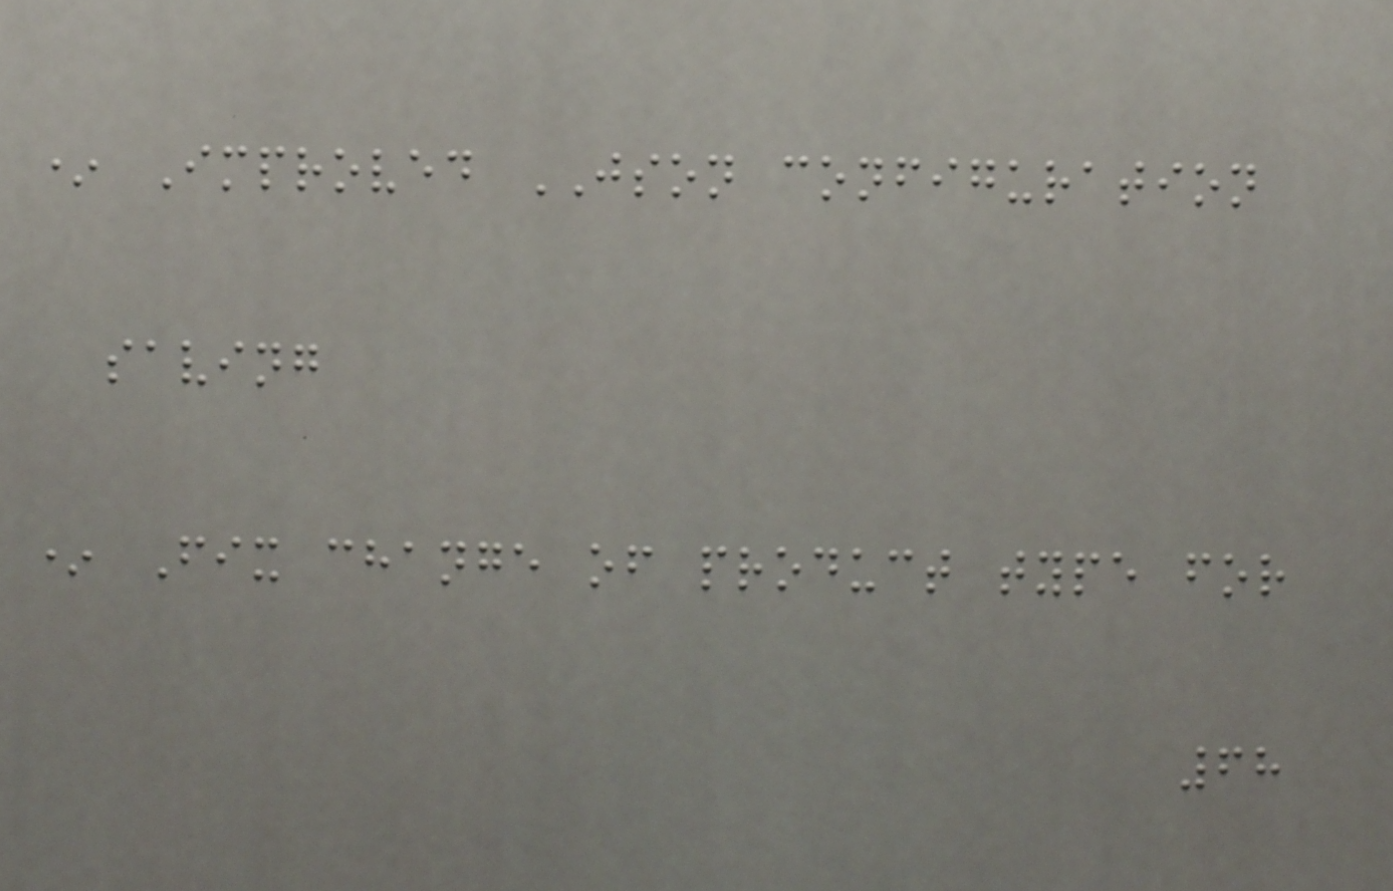* Improved JSON configuration
saving
* Fix change of product type for
68
